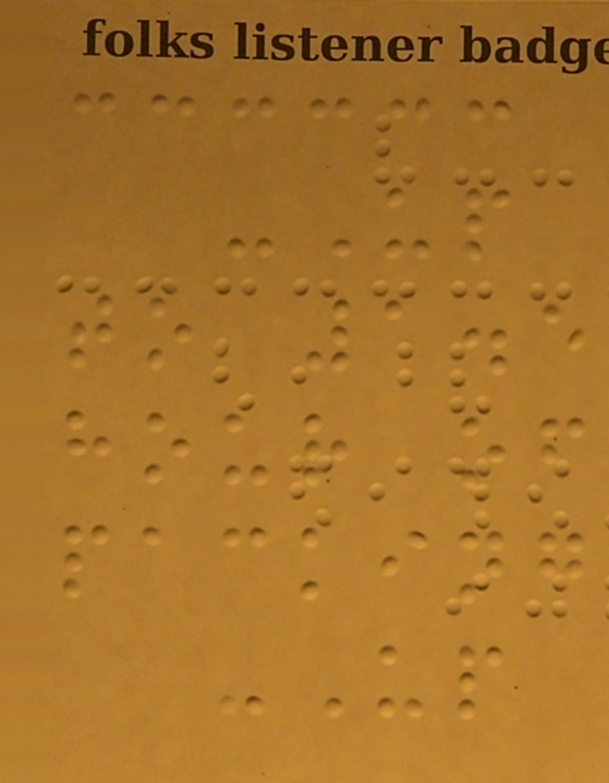-Up
to 1.5
hour of
packing
-Up
